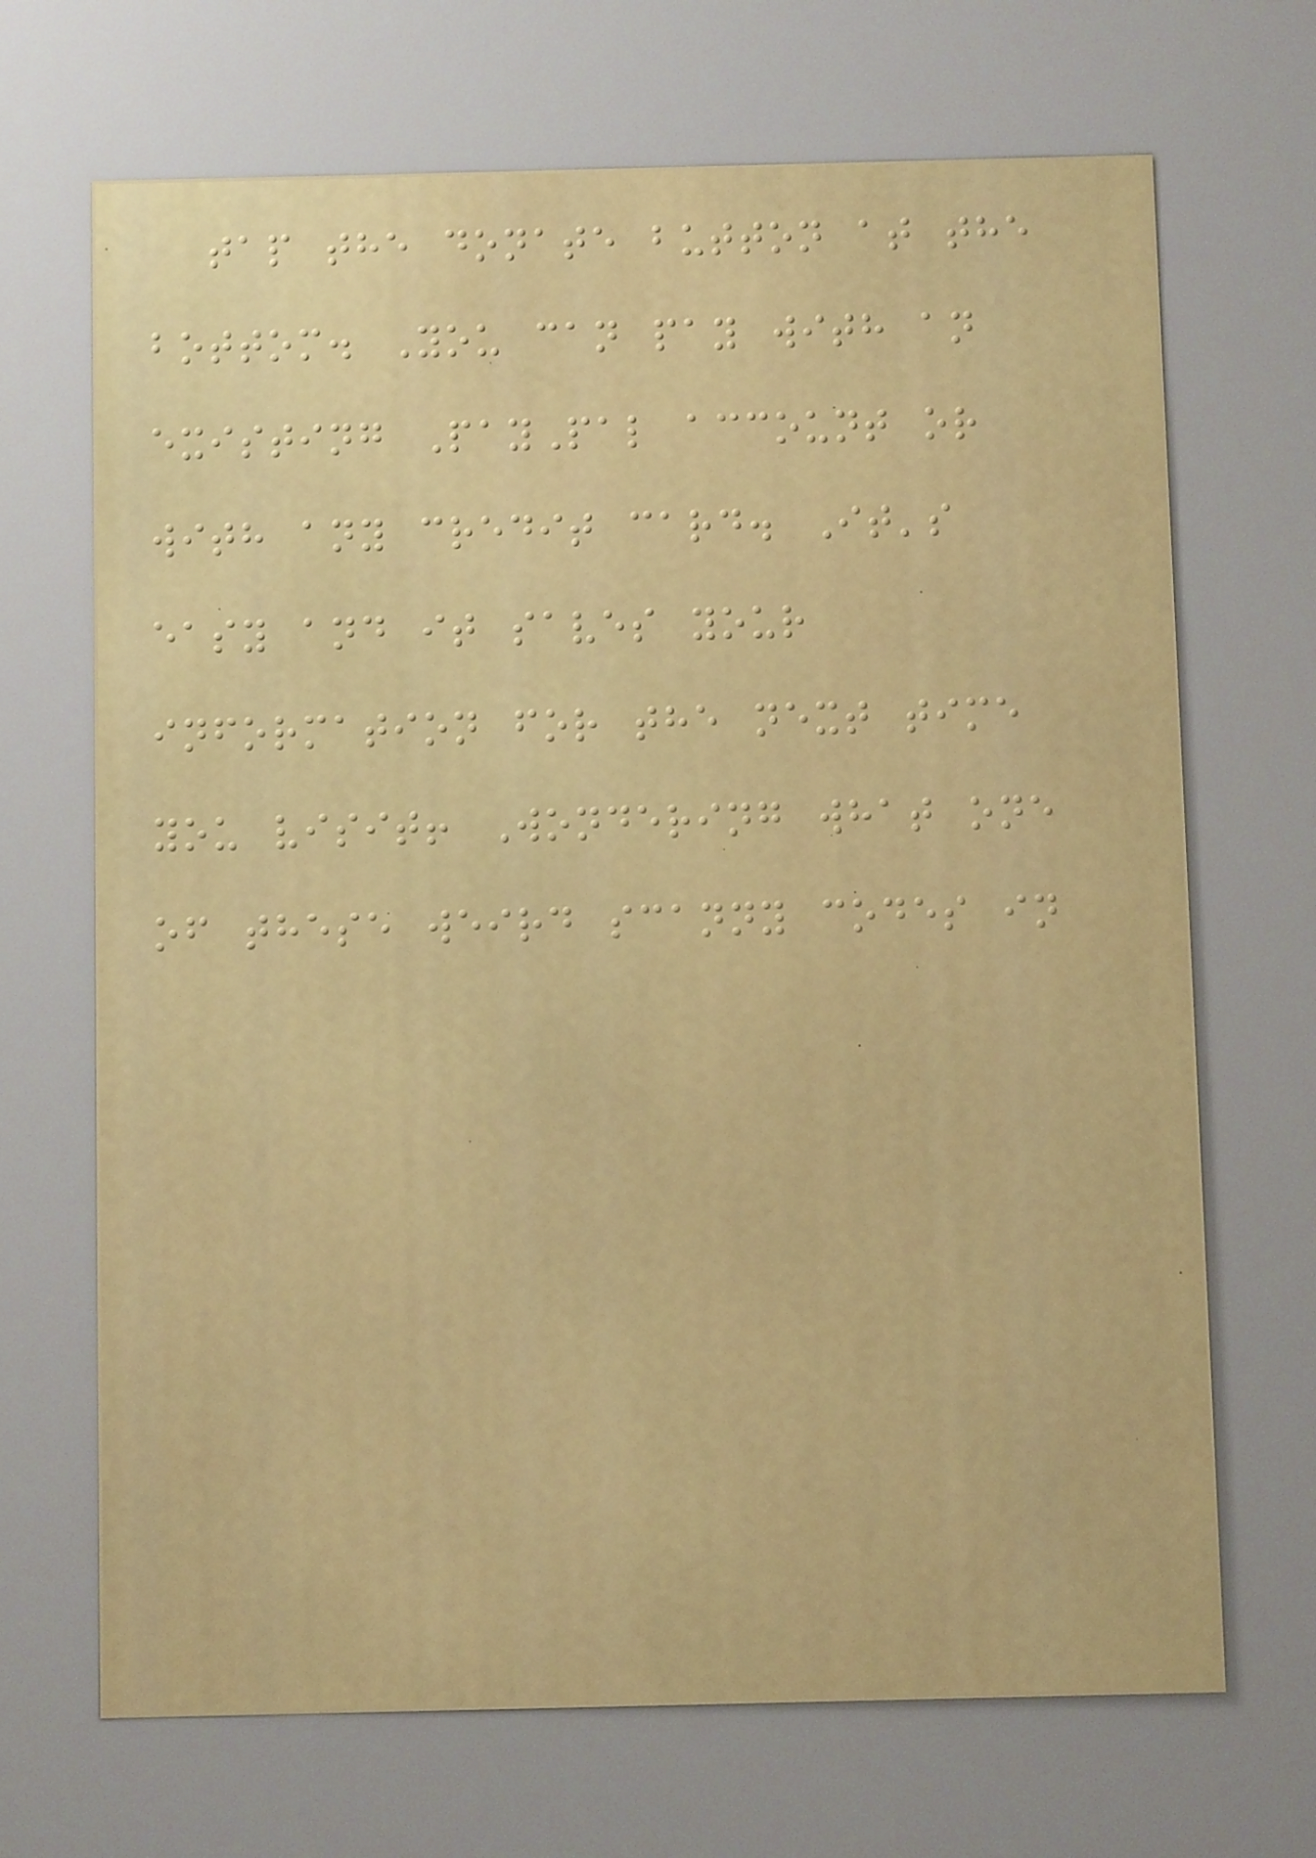tap the donate button at the
bottom. You can pay with an
existing PayPal account or
with any credit card. It's
easy and it saves your
information for the next time
you visit! Wondering what one
of these weird scanny codes in
